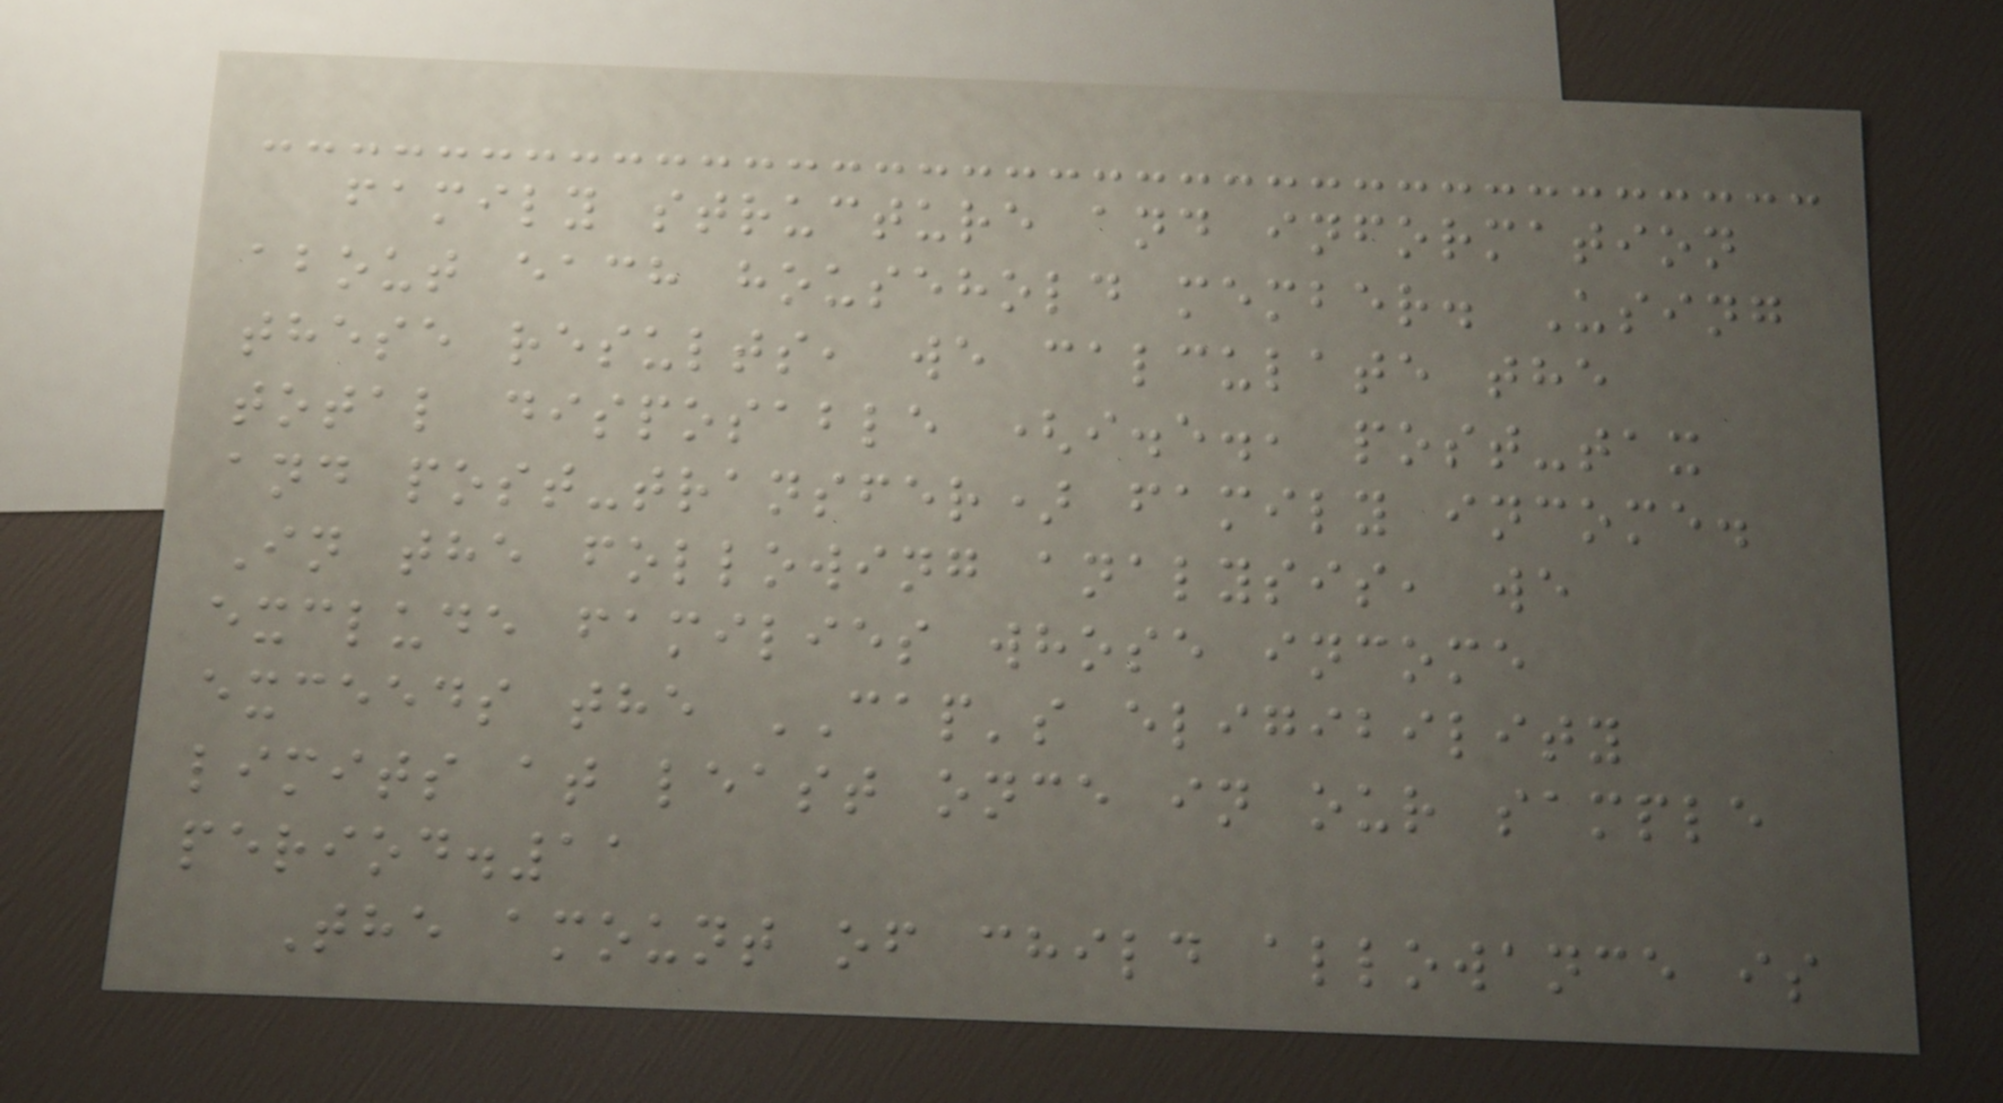family structure and information
about each household member. Using
these results, we calculate the
total disposable (i.e., post-tax
and post-transfer) family income.
In the following analysis, we
exclude families whose income
exceeds the CAP's eligibility
limits at least once in our sample
period.11
The amount of child allowance is
